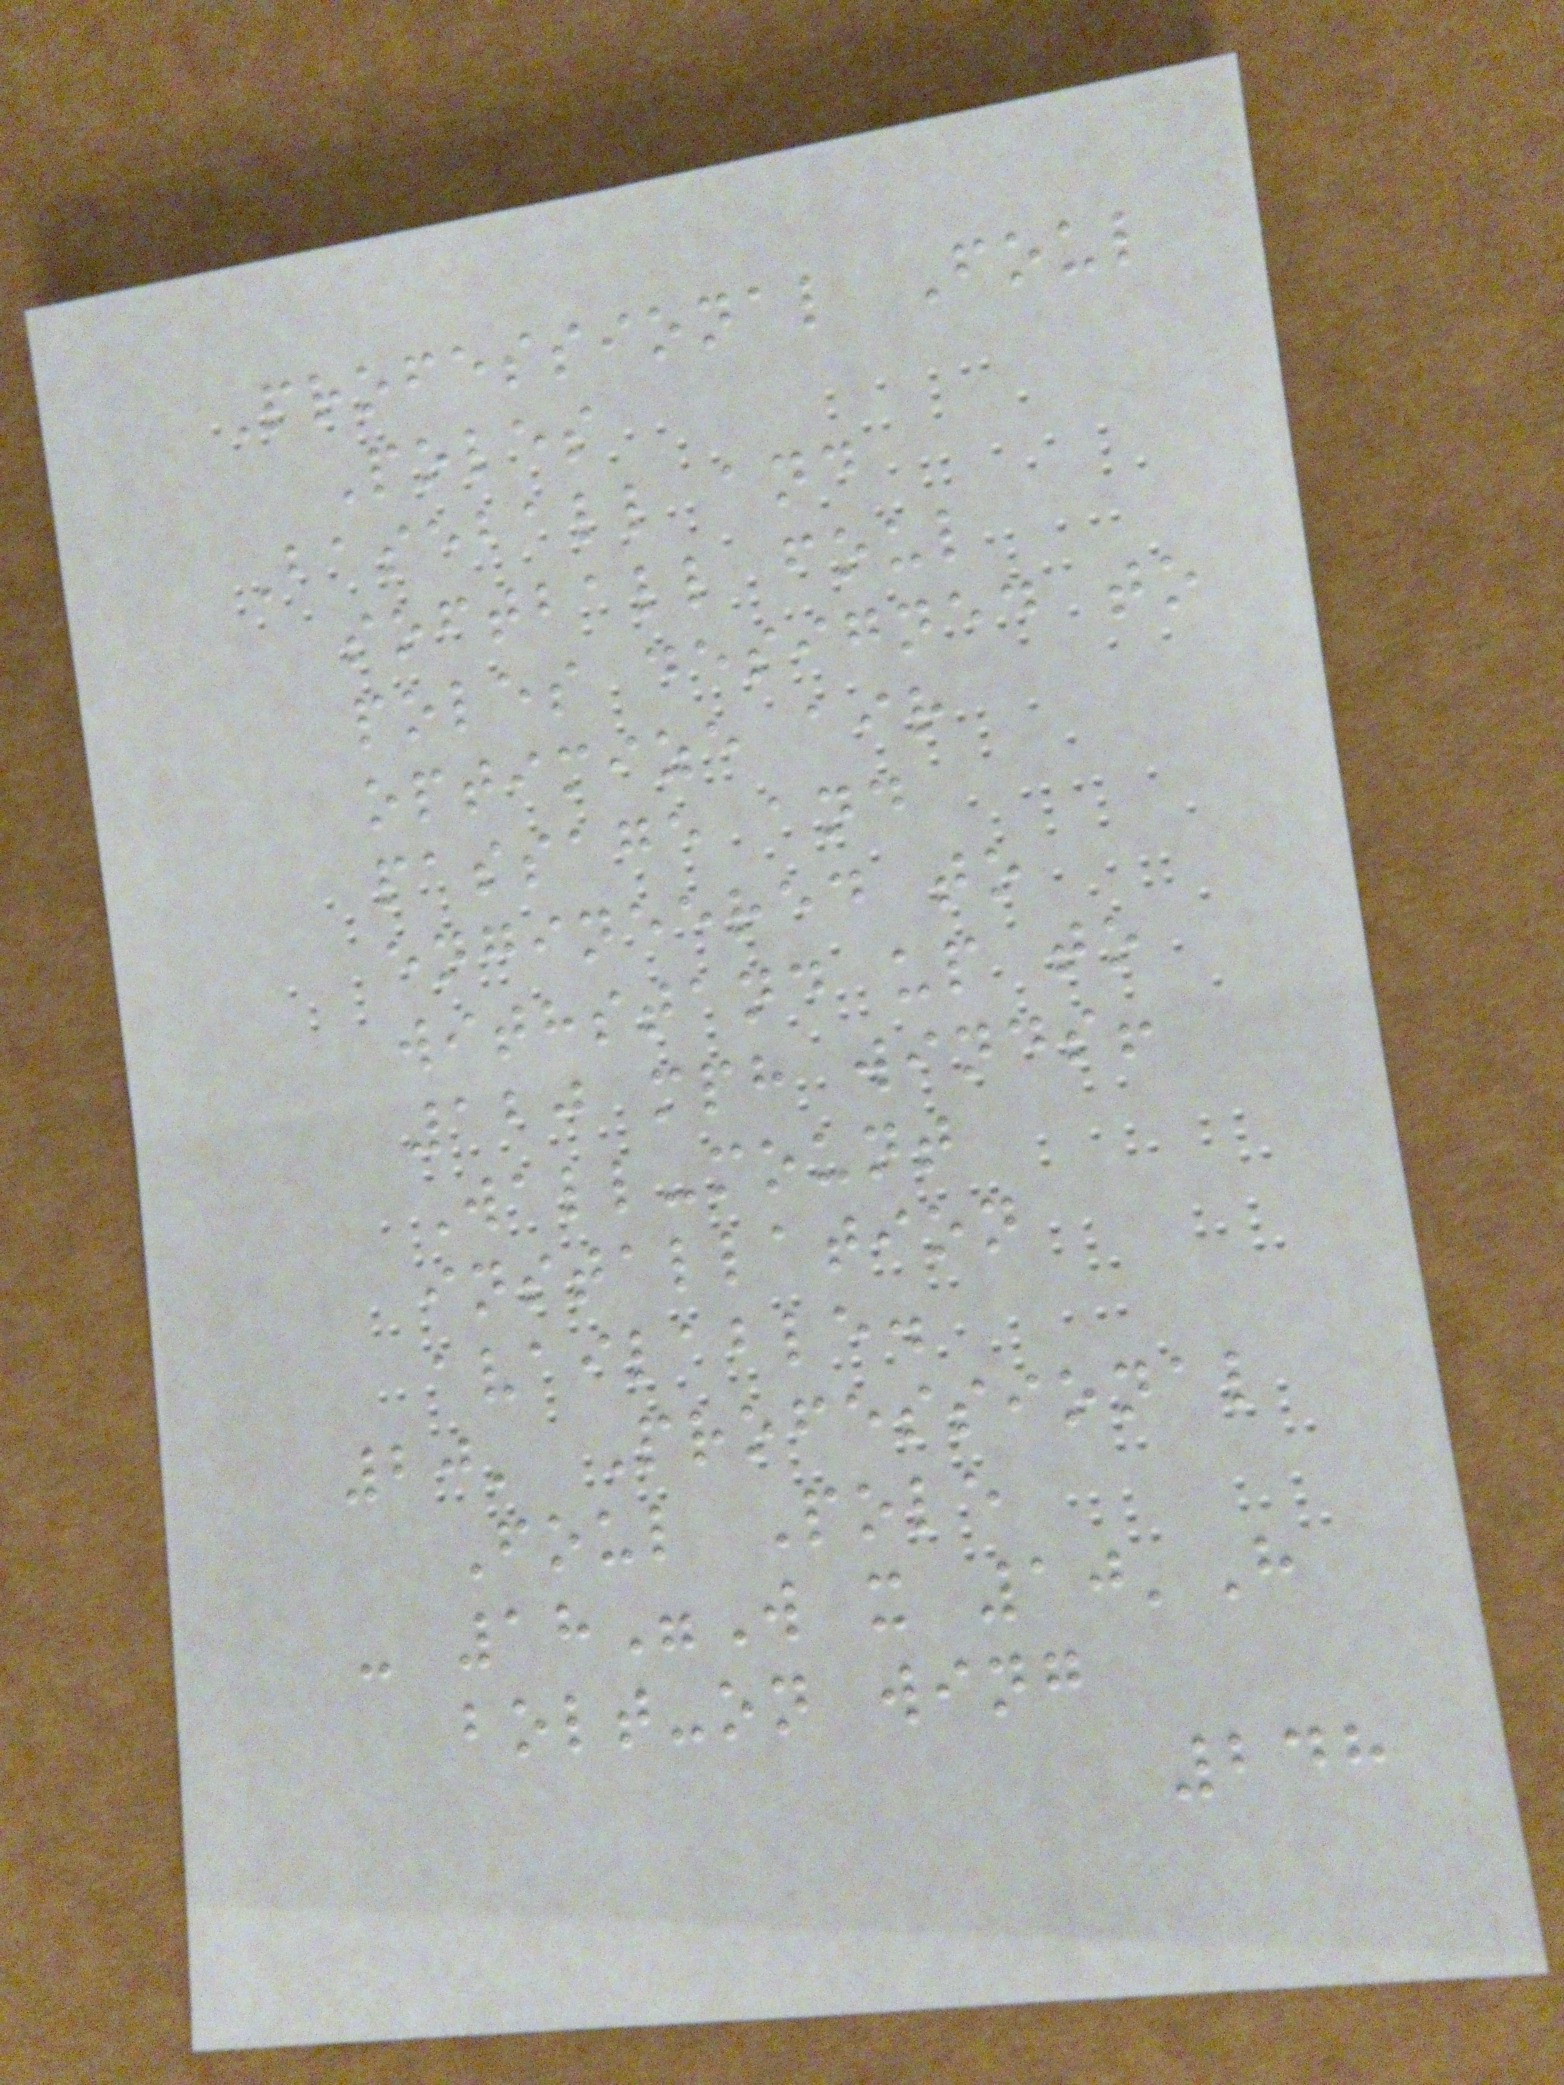Professional Foul
Poles
Baseball and
softball foul
poles designed to
optimize air
passage and
engineered to
withstand up to
120 mph winds!
Wall-mount
installation
available.
20' Professional
Foul Pole
- 18"W x 10'H
bolt-on wing
248
